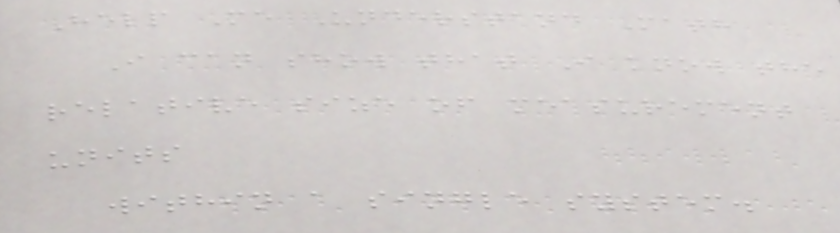Help Me Understand Math
I can show that I know the
relative size of measurement
units
within a single system.
